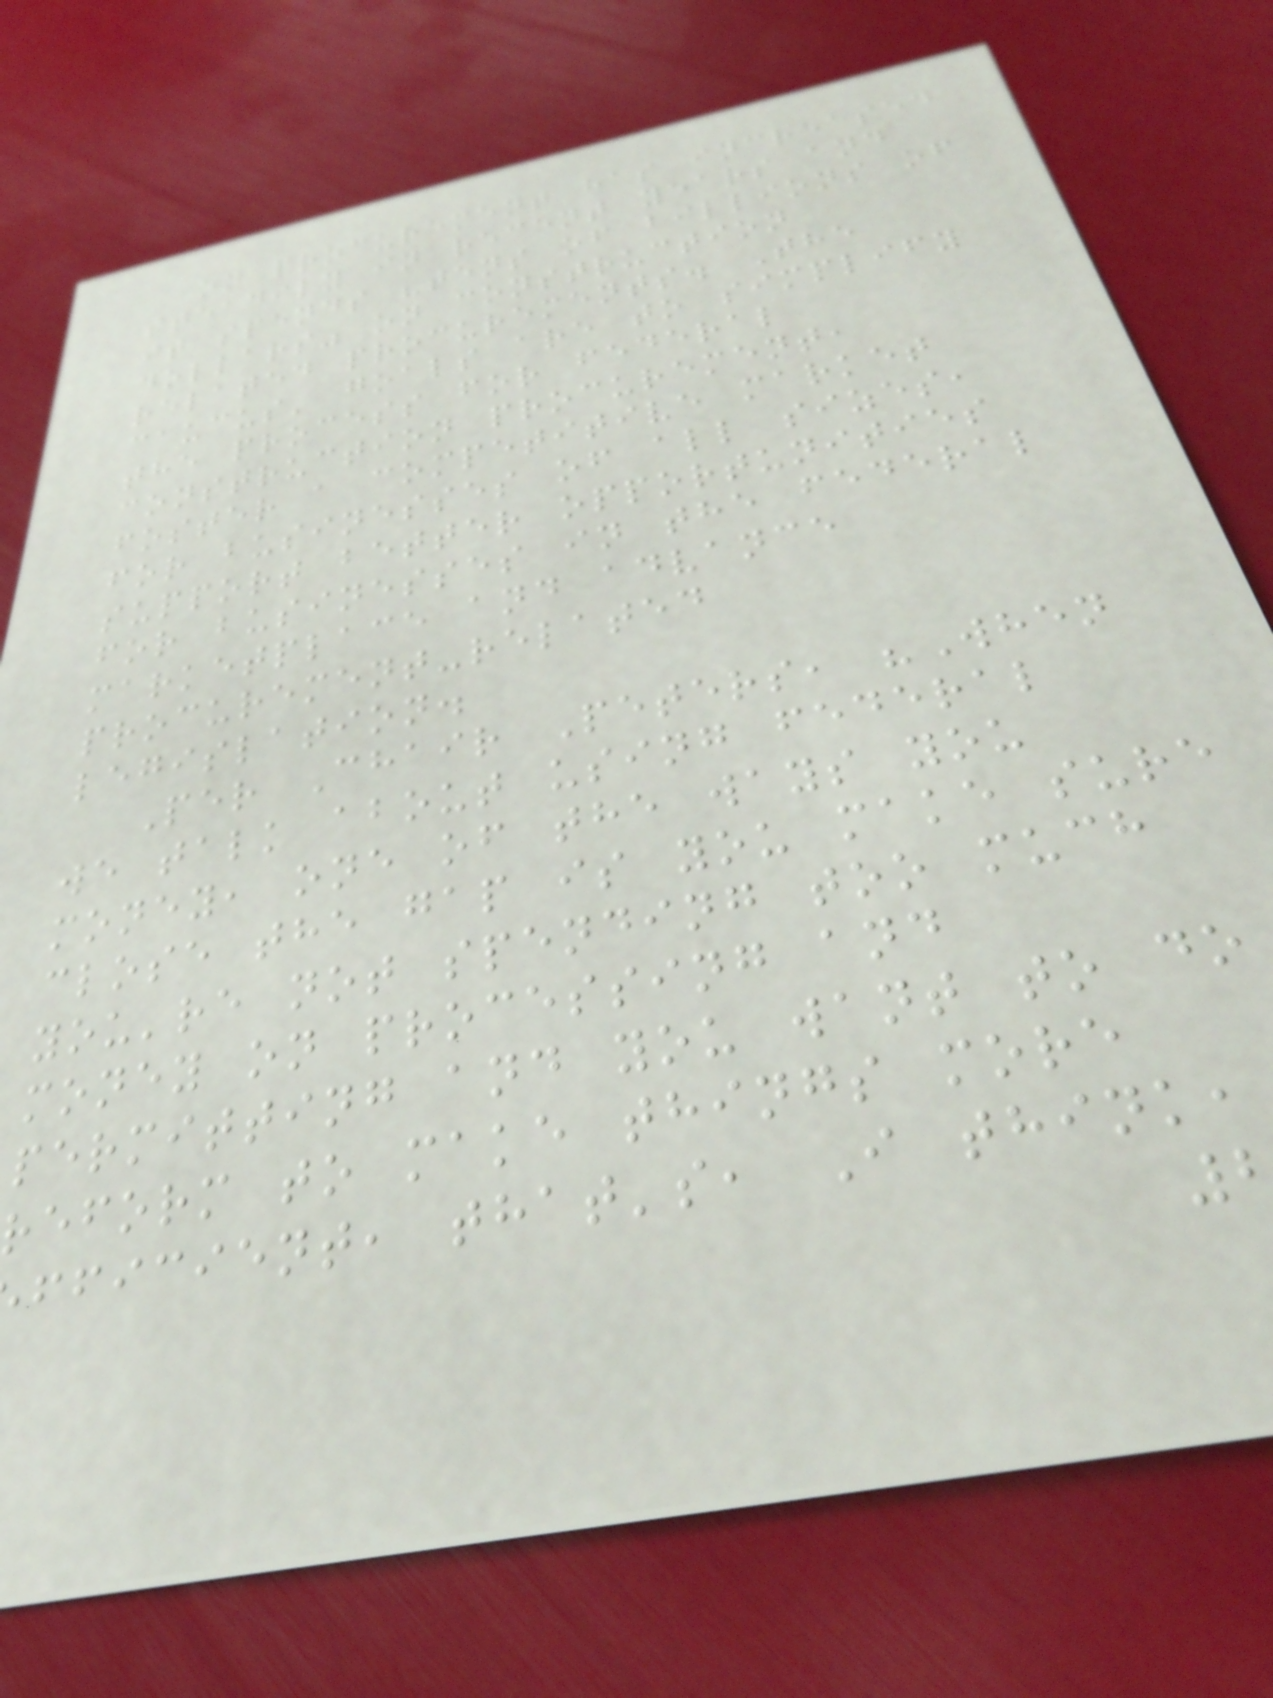on procurement has increased
steadily in recent years and
it spends "tens of billions of
dollars" on construction
related procurements. The
caucus' goals are to simplify
the process for federal
construction procurement,
foster a competitive market
for businesses of all sizes,
support better opportunities
for businesses in the federal
marketplace and advance
procurement-related
legislation.
Per Chair Peters, "When
we talk about using federal
money, one of the ways you
close the gap is you make sure
you're not spending too much
money on processing and
permitting and you want to do
reform to make things more
fficient, that's, I think,
